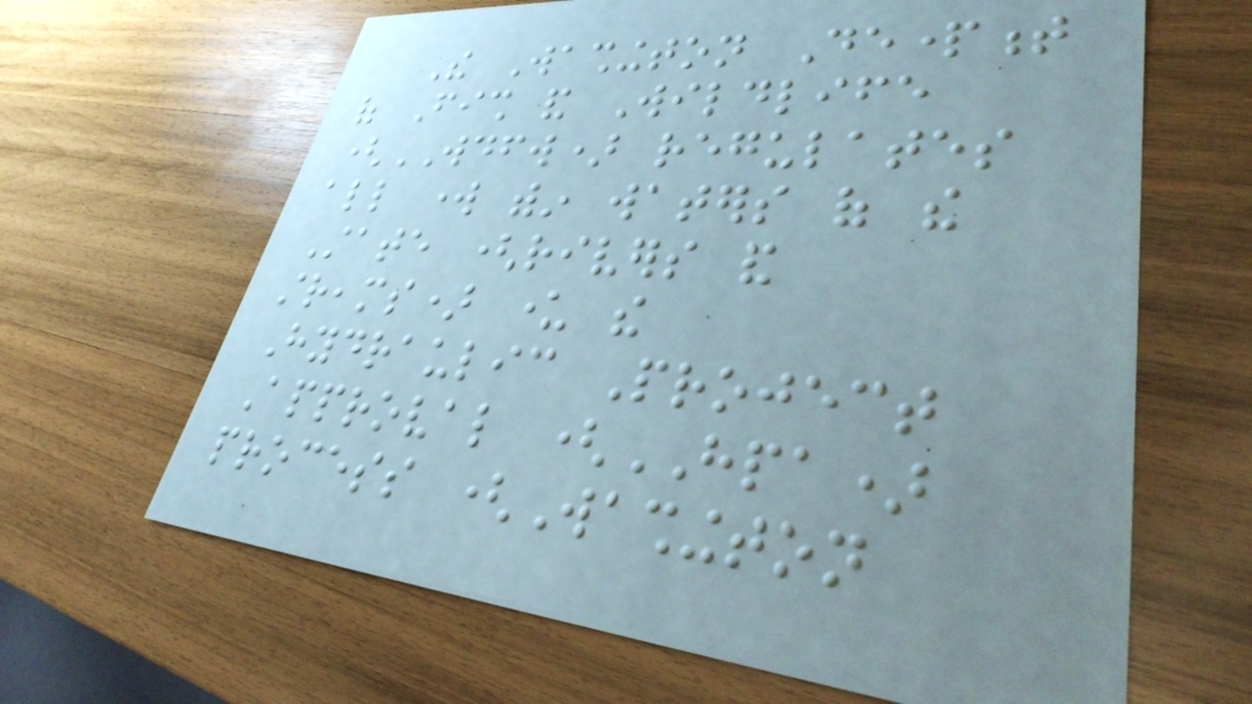The Washington Department
of Fish and Wildlife
(WDFW) regulates
all work within waters of the
State (rivers and
streams) under the
Hydraulic Project
Approval (HPA)
process (Washington
